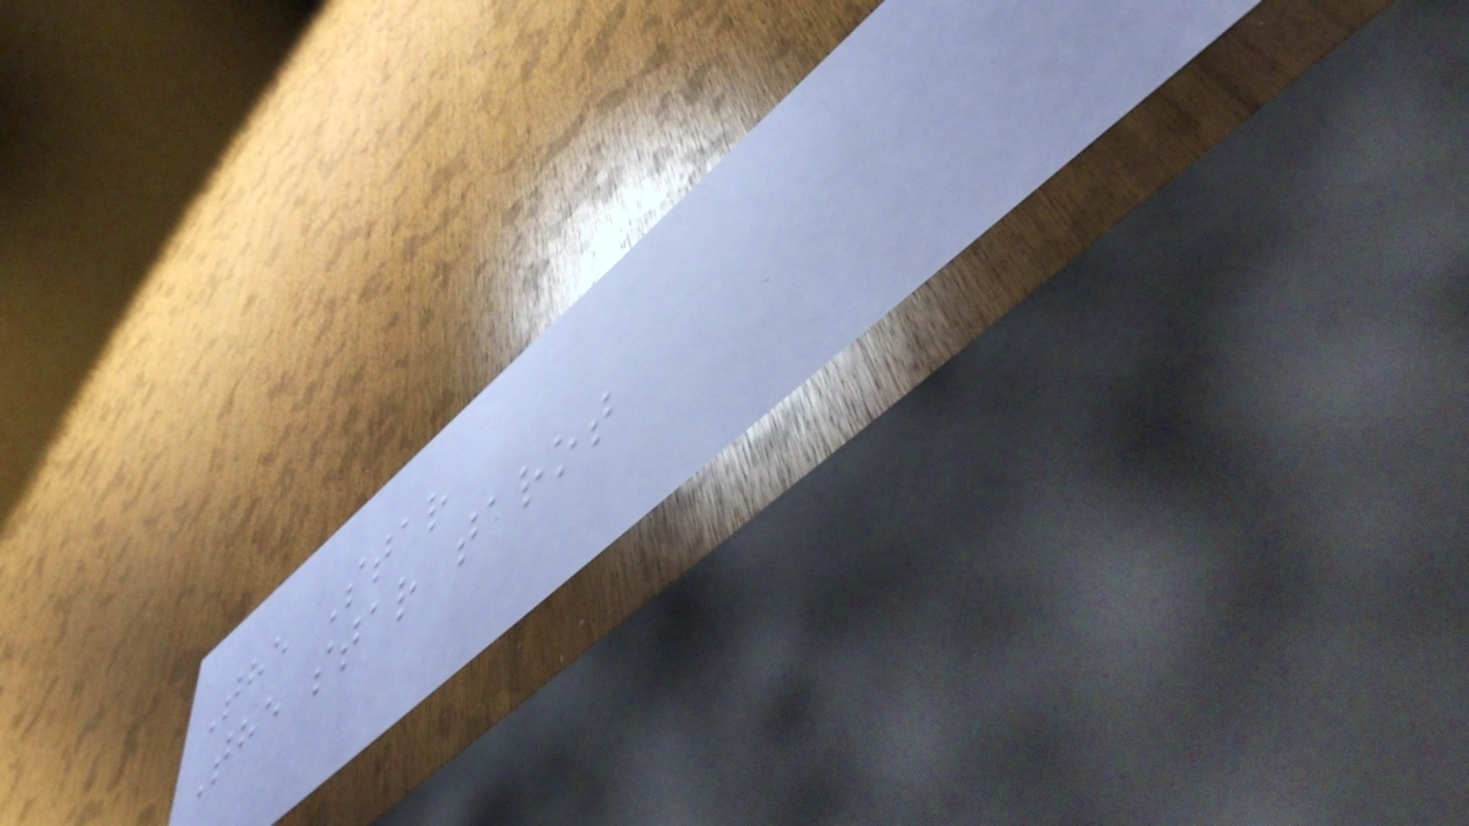The Star
The star tarot
